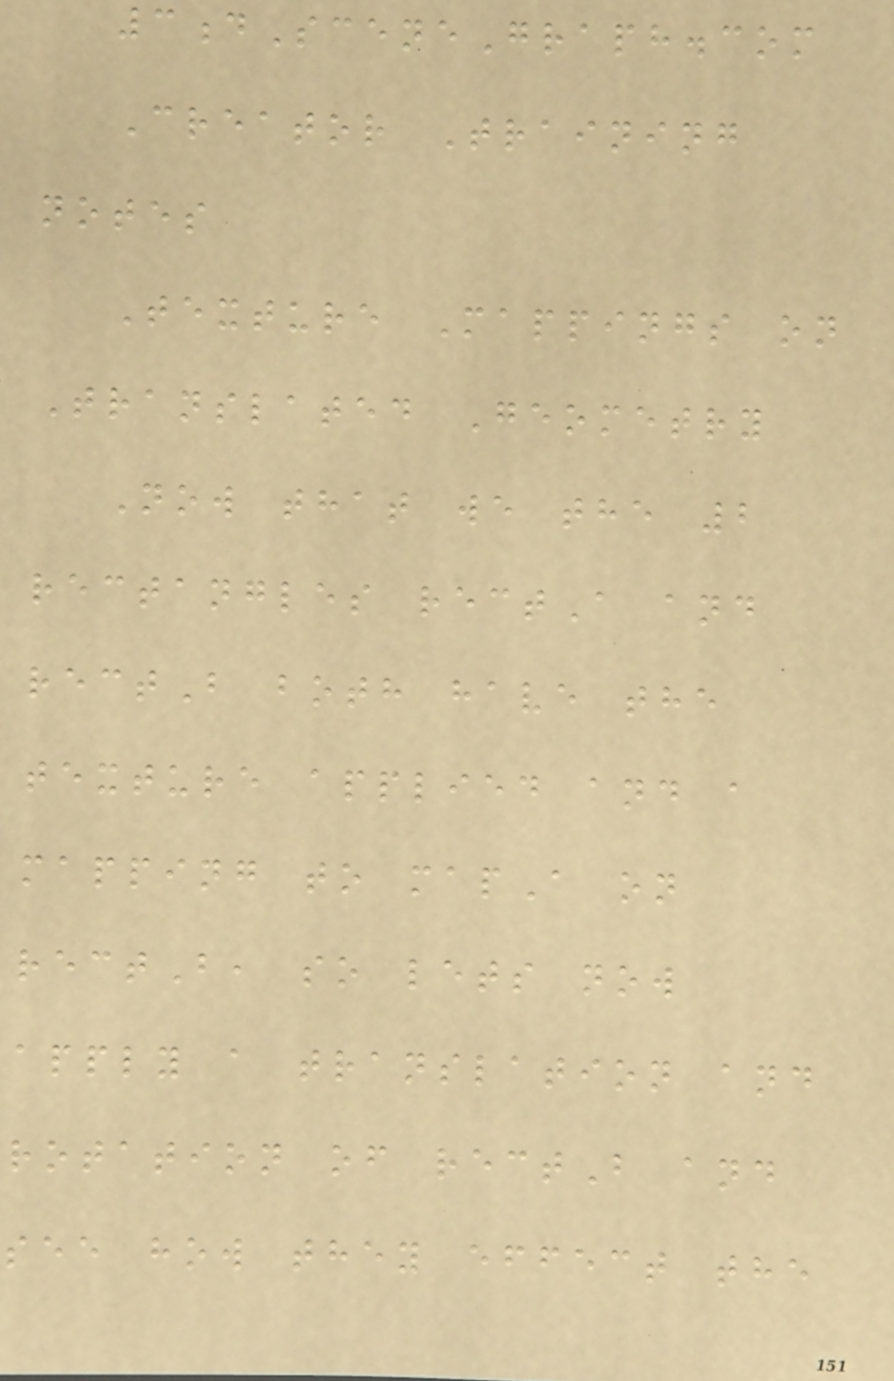3dSceneGraph.com
Creator Training
notes
Texture Mappings on
Translated Geometry
Now that we the 2
rectangles rectA and
rectB both have the
texture applied and a
mapping to mapA on
rectB, so lets now
apply a translation and
rotation of rectB and
see how they effect the
